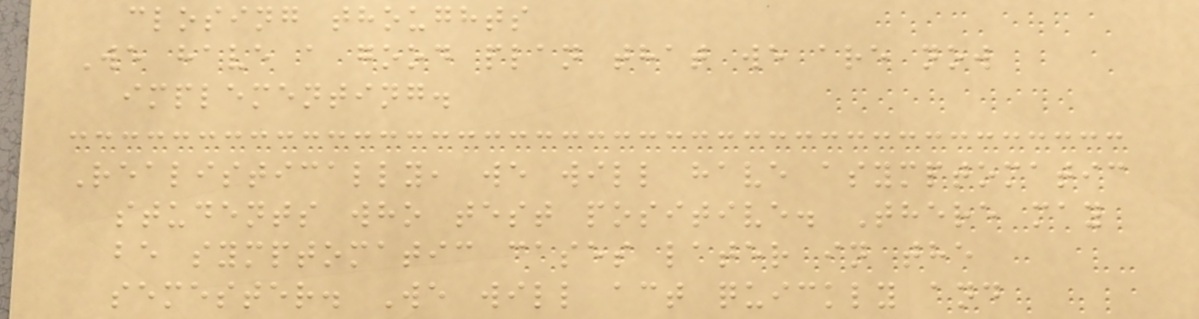closing thoughts
We have a good plan that we are now
implementing.
Realistically, we will have asymptomatic
students who test positive. There may
be symptomatic cases later in the
semester. We will act quickly and
